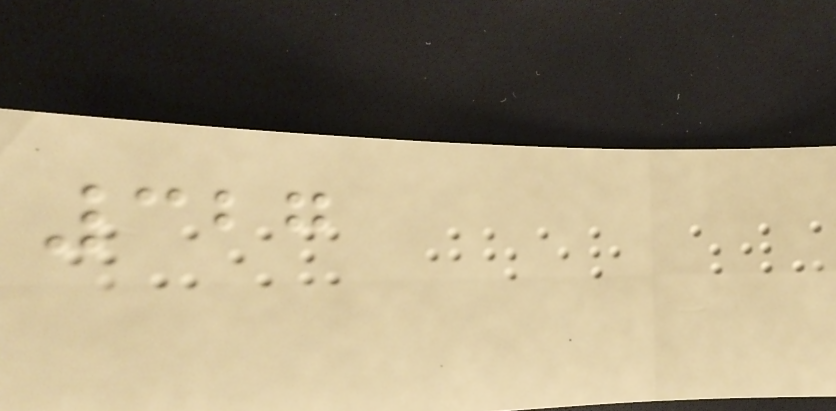327
